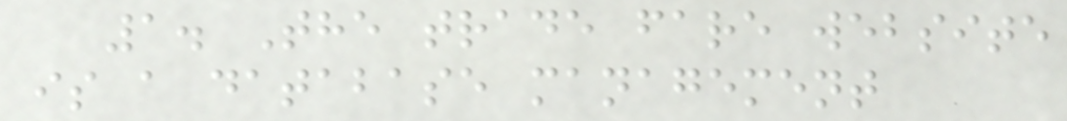1. The trade fare website
is a database management
